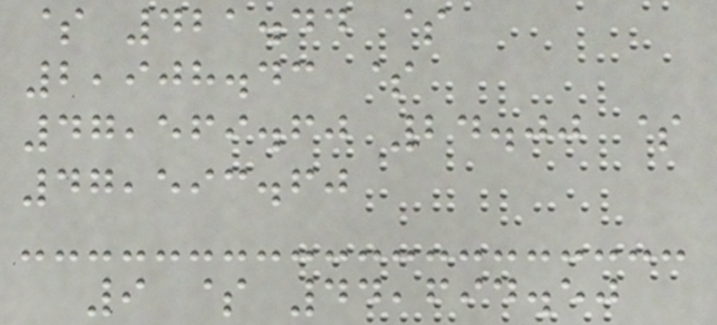$ 421.44 $
2,908.43 $
47,569.60 24.00 $
47,593.60
9 $ 44,694.50
